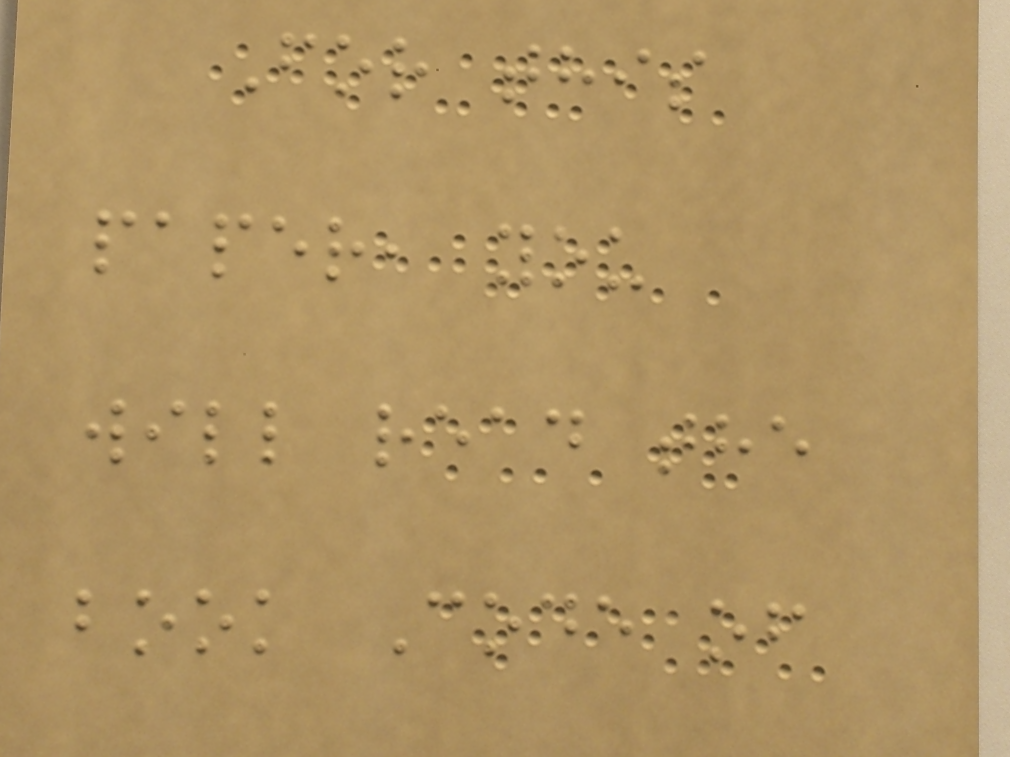For this
paper, you
will read the
book Code of
